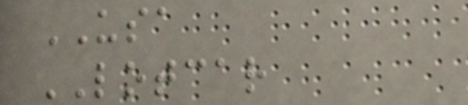USA
LOTCAR
